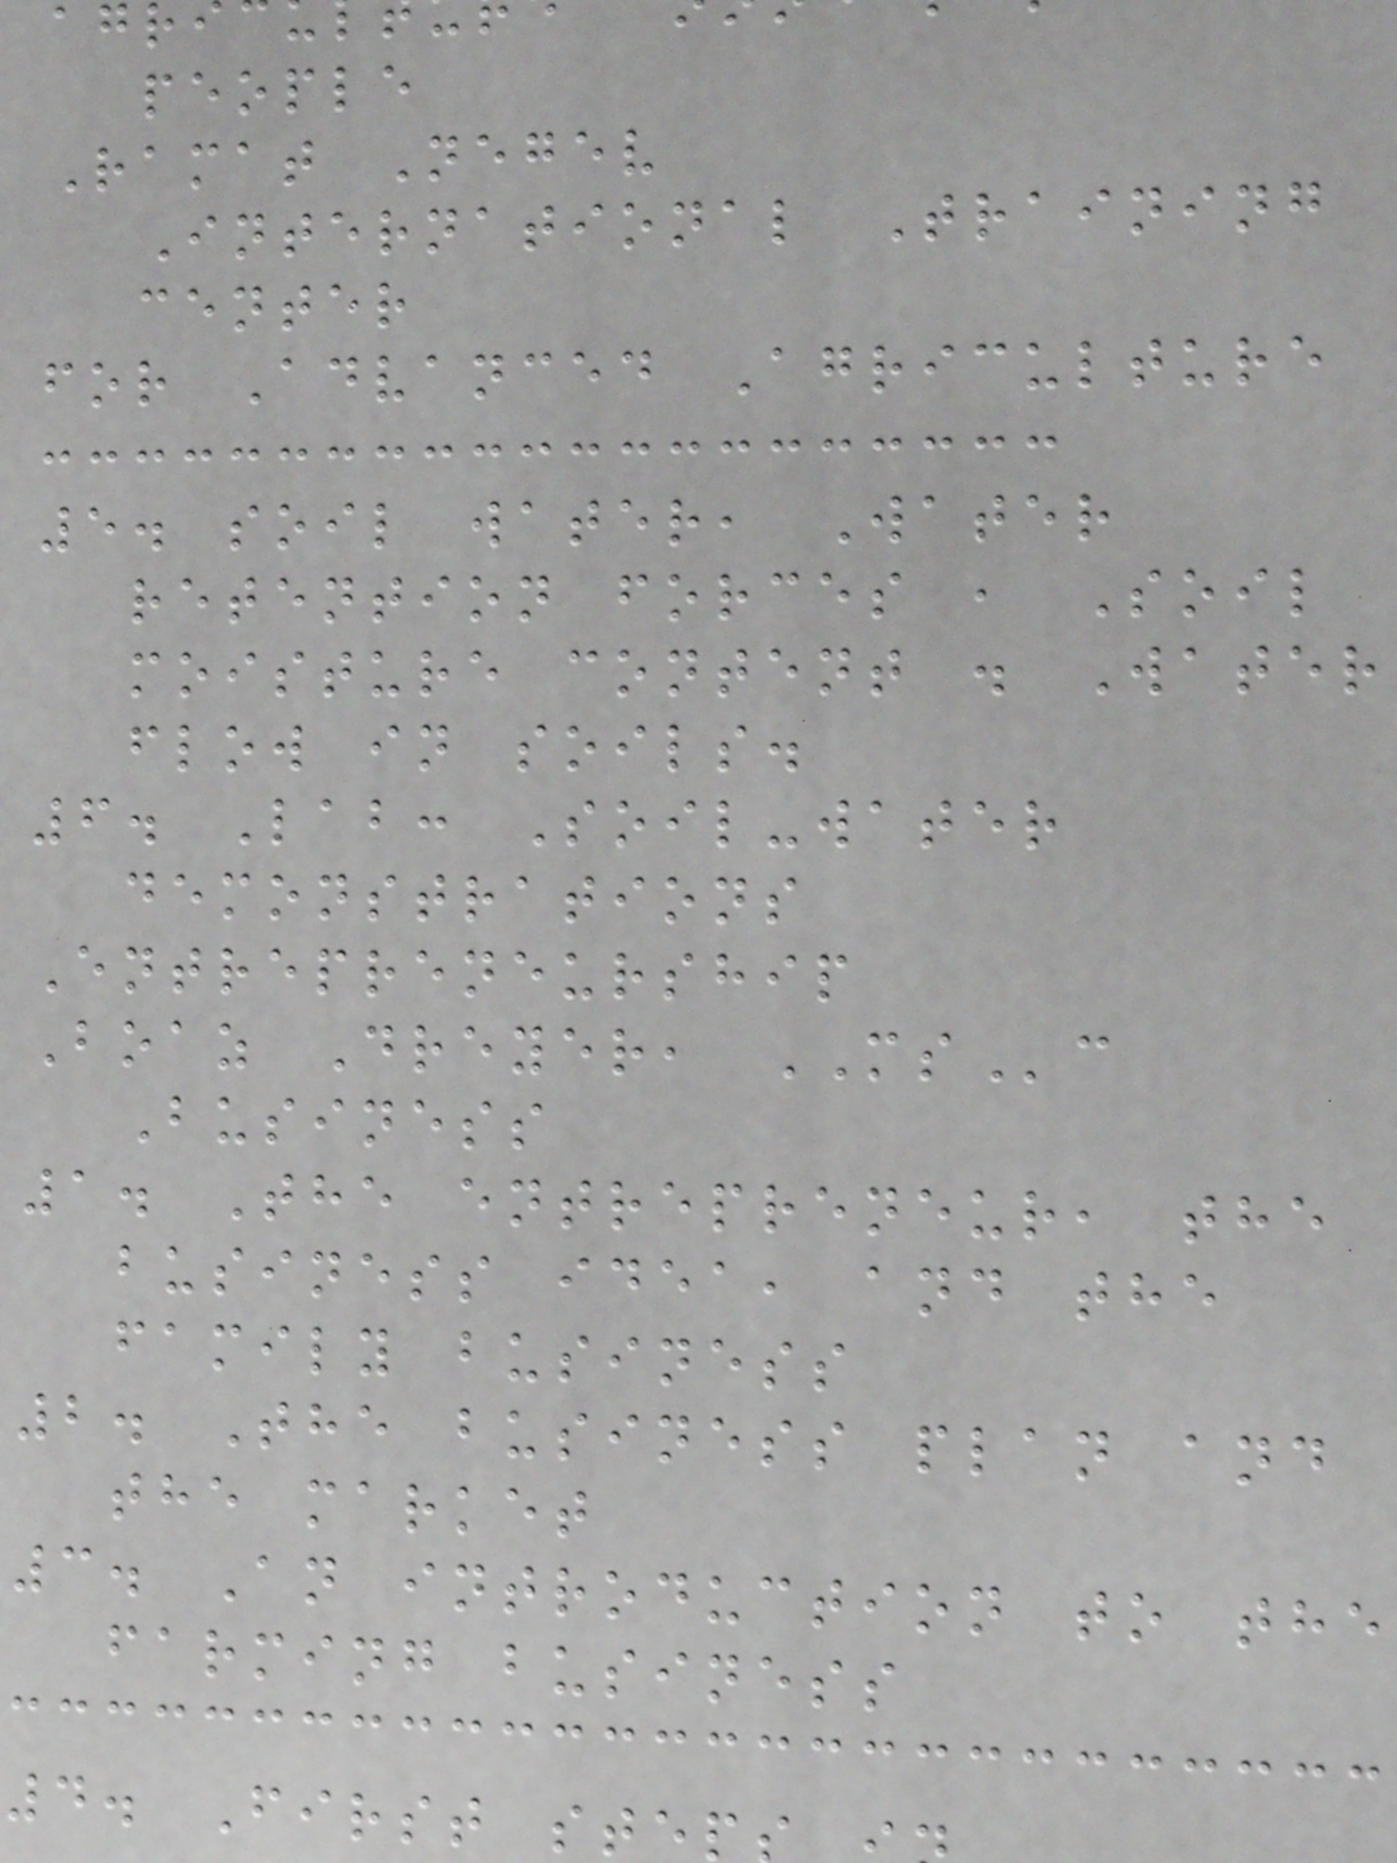people
Ramat Negev
International Training
center
for Advanced Agriculture
5. soil water, Water
retention forces , Soil
moisture content . Water
flow in soils.
6. Lab: Soil-water
demonstrations
Entrepreneurship
Boaz Dreyer, MSc
Business
1. The entrepreneur, the
business idea, and the
family business
2. The business plan and
the market
3. An introduction to the
farming business
4. First ste
